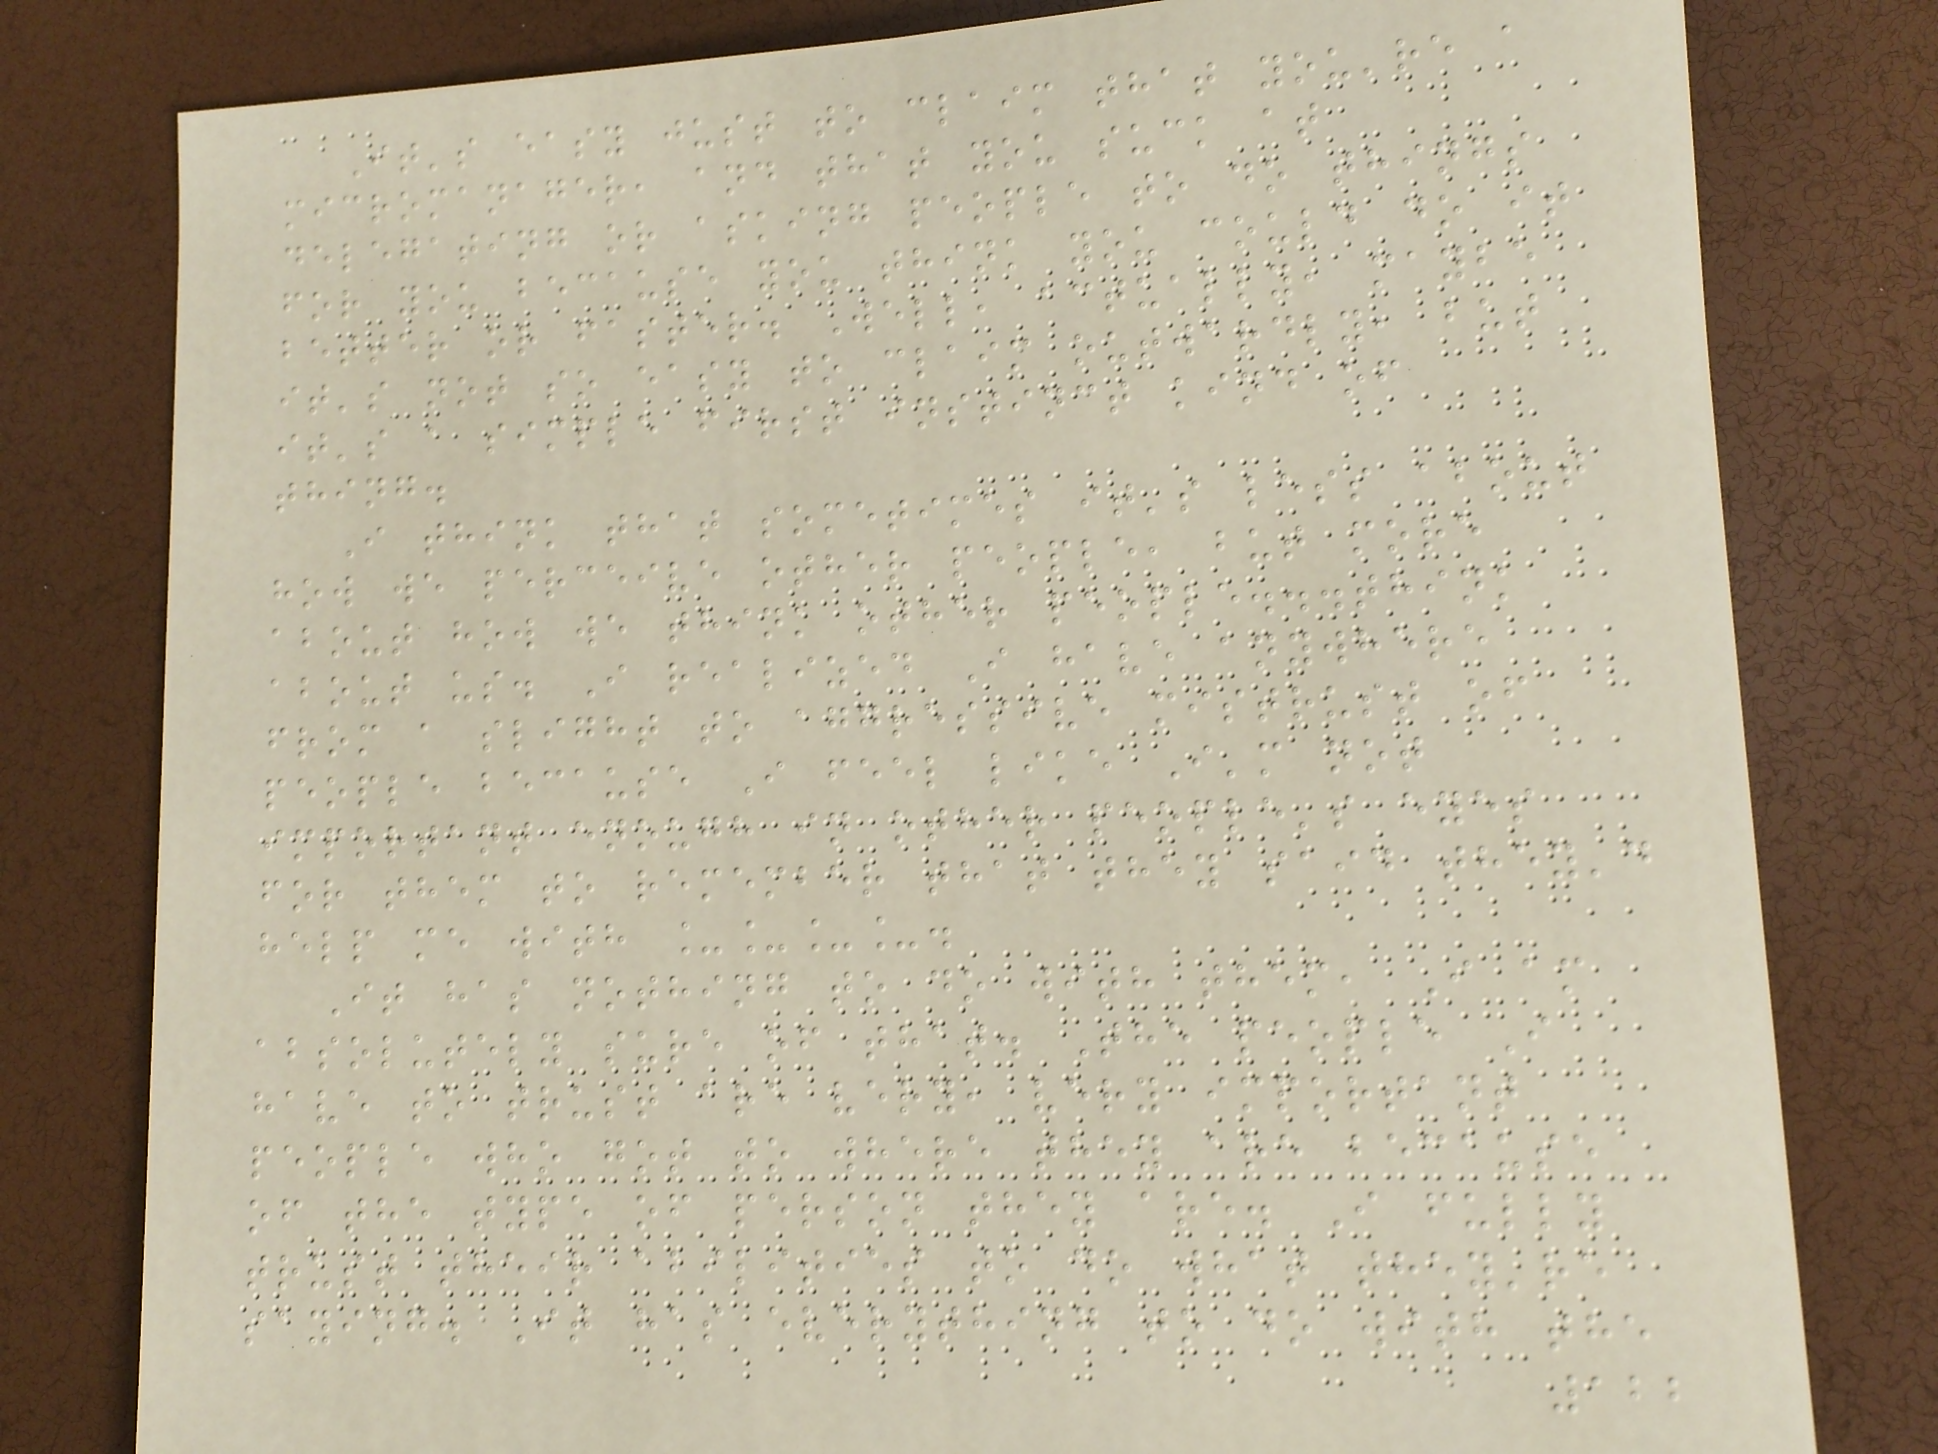It's easy just to claim that you're a
micromanager, and that you suck at
delegating or asking people to do things
for you because you think you could do it
better or faster. Well, actually, maybe
it's not so easy to claim outwardly, but
it's a simple first instinct kind of
thing.
I think that sometimes it's less about
how we perceive other people, but more
about how we think other people...think
about us. I realized I have anywhere
from a slight to aggressive mistrust of
people because I feel like I'm not
important enough in other people's eyes
for them to remember that they said they'd
help me with ____.
It has nothing to do with them, I am
absolutely sure of that. The people I
have to trust are very, very important
people who got to where they are because
of the type of person they are. I fully
trust their abilities to do what they're
saying. It has everything to do with the
122
